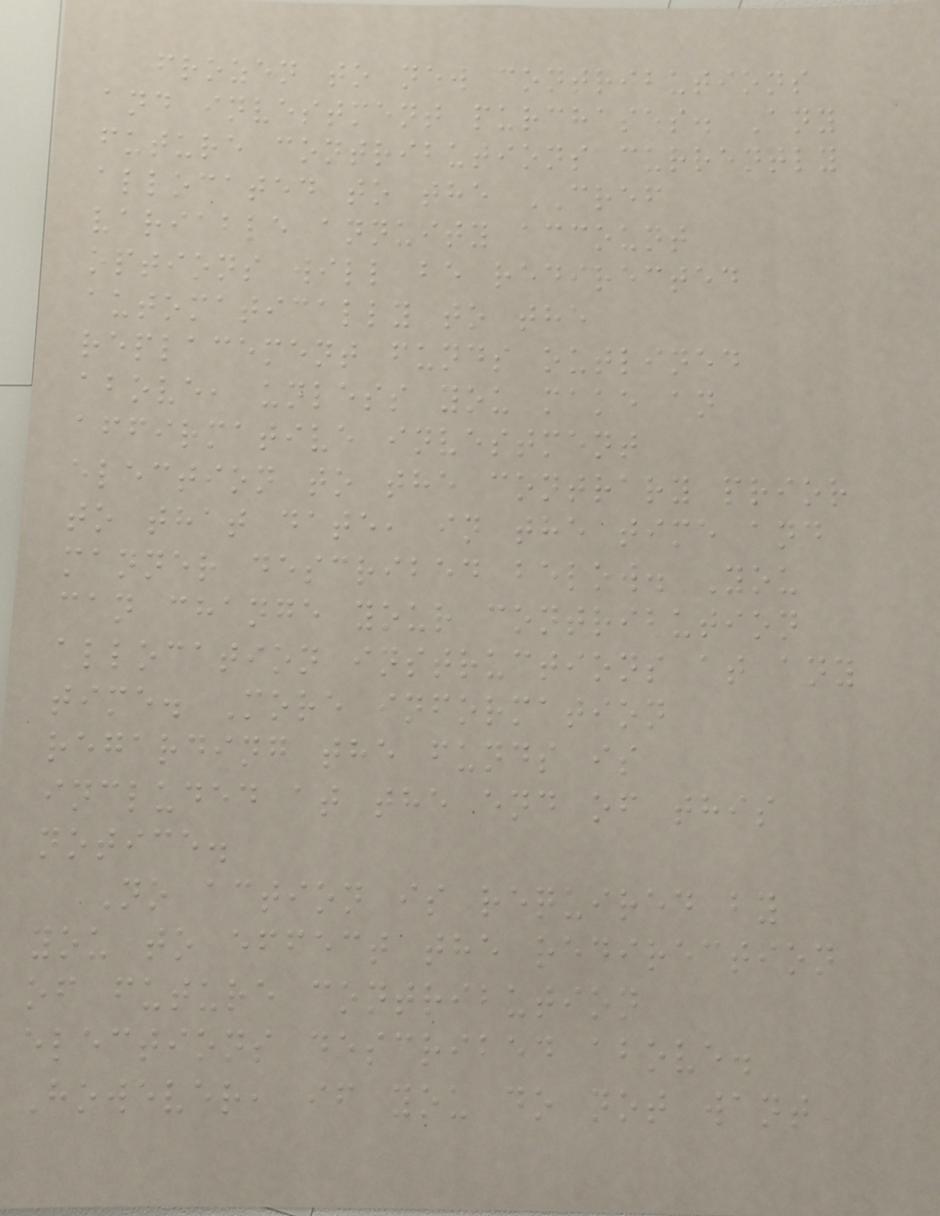frozen to new contributions
and investment purchases. Any
future contributions currently
allocated to the CREF
variable annuity account
options will be redirected
automatically to the
replacement funds outlined
above, unless you make an
affirmative investment
election to the contrary prior
to that date, in the time and
manner described below. You
can change your contribution
allocation instructions at any
time. More information
regarding the funds is
included at the end of this
notice.
No action is required by
you to effect the redirection
of future contribution
elections described above.
However, if you do not want
